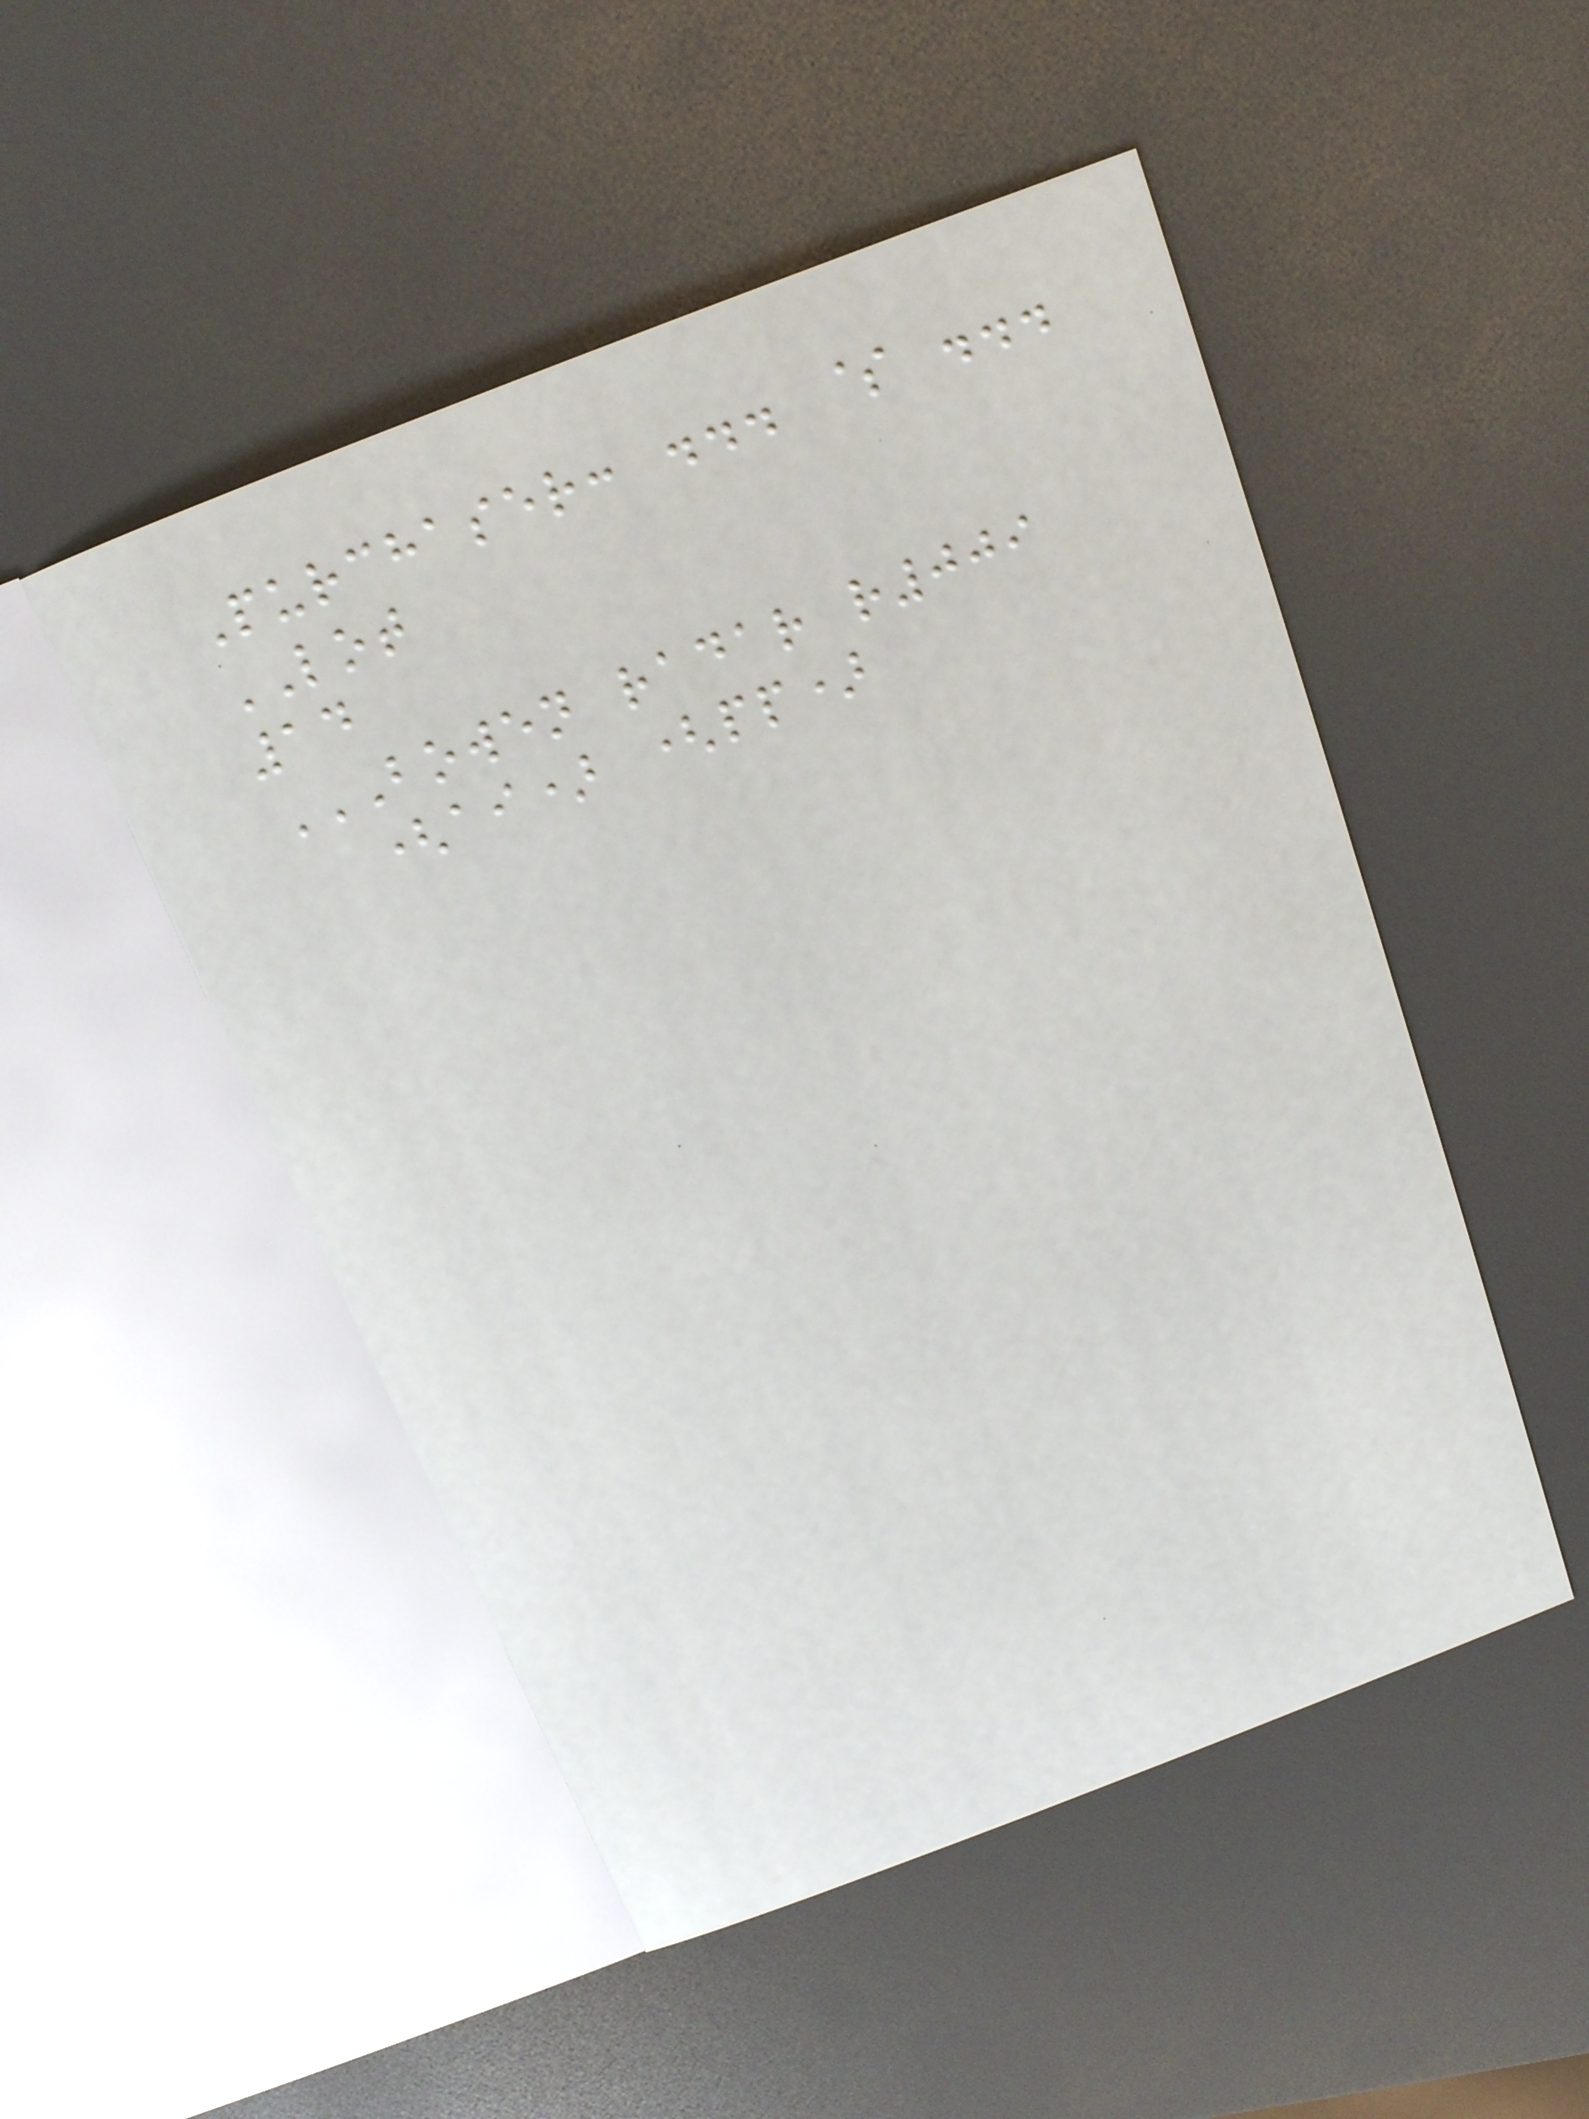Purchaser: ... $ ...
LOT
14
BOWEN RADAR R009
(AI) (PP)
